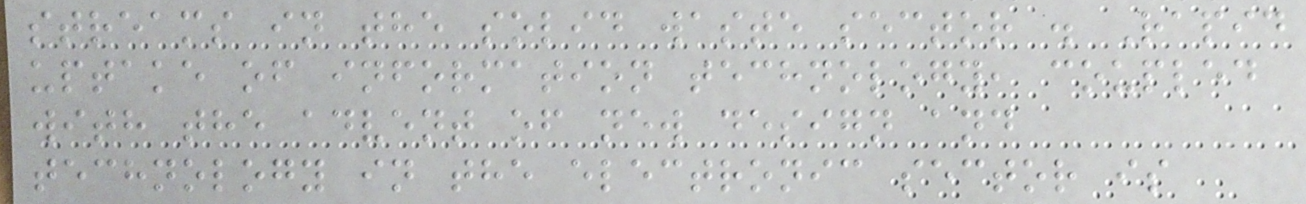streams in the solid waste sector . Rapid
uptake of information technology, coupled
with the advent of new design and
technology in the electronic sector is
